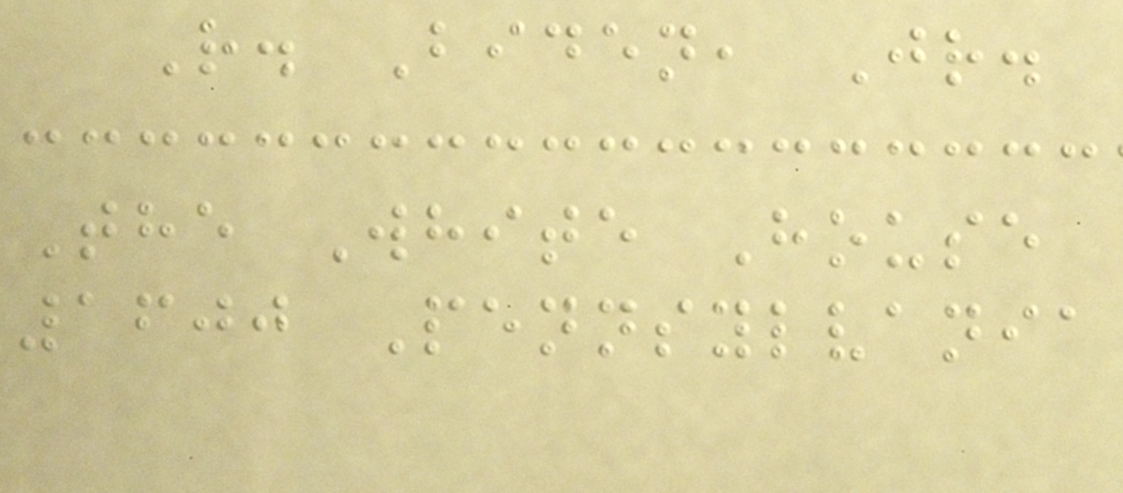R. Biden, Jr.
The White House
1600 Pennsylvania
